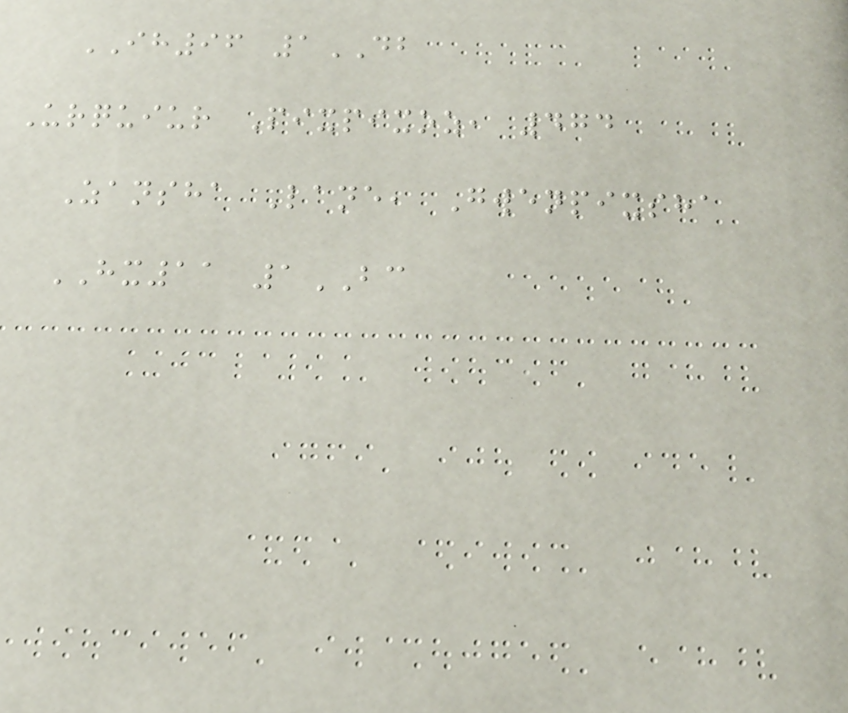IH96 1DB
Urquiur Pixpixoz, 474
Zansha Lane, Gwenpixsha
HX11 1BC
